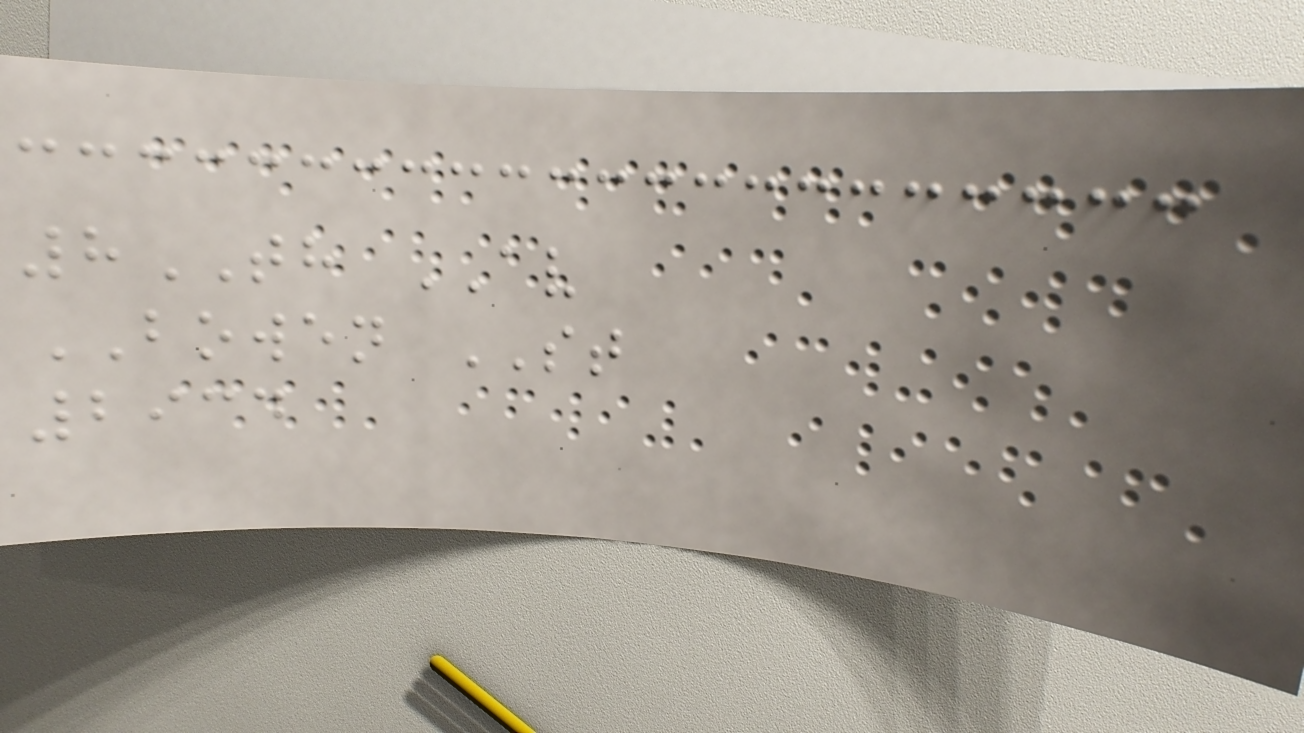8TH AV
BOWEN ST
2934
